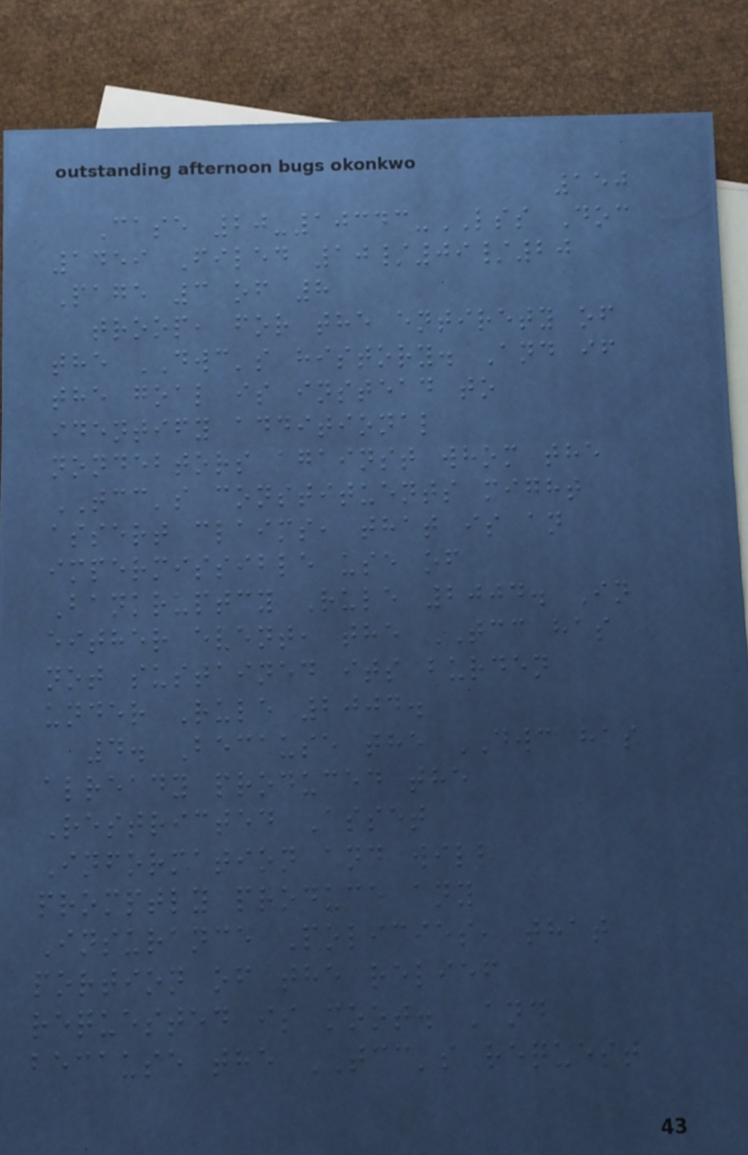150
Case 20-10343-LSS Doc
1459 Filed 10/09/20
Page 3 of 8
troop, for the entirety of
the DWC's history. And if
the goal is instead to
identify additional
nondebtors against whom the
TCC's constituents might
assert claims, that is an
impermissible use of
Bankruptcy Rule 2004. In
either event, the TCC has
not sustained its burden
under Rule 2004.
4. Because the DWC has
already produced the
Restricted Asset
Information and will
promptly produce any
Insurance Policies, that
portion of the relief
requested is moot. And
because the TCC's request
